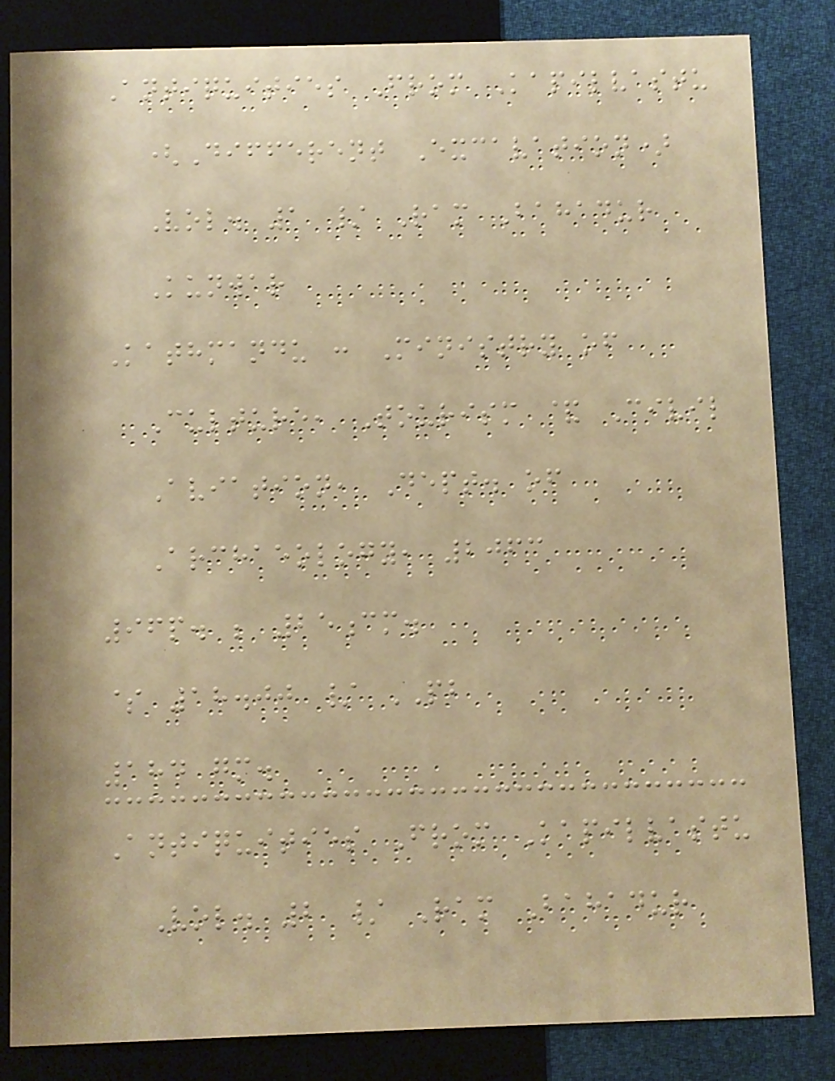Antiquities From Kapilvastu
(Different Excavation)
Vol. 1 / Ram Bahadur
Kunwar
Kathmandu : Ministry of
Culture, Tourism & Civil
Aviation, Dept. of
Archaeology, 2063
96p. ; 25cm.
$ 18.00 / PB
184 gm.
Antiquities From Kapilvastu
Vol. 2 / Ram Bahadur
